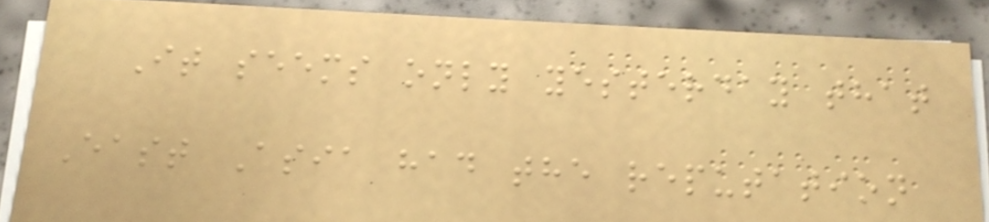It seems only yesterday that
East Asia had the reputation
